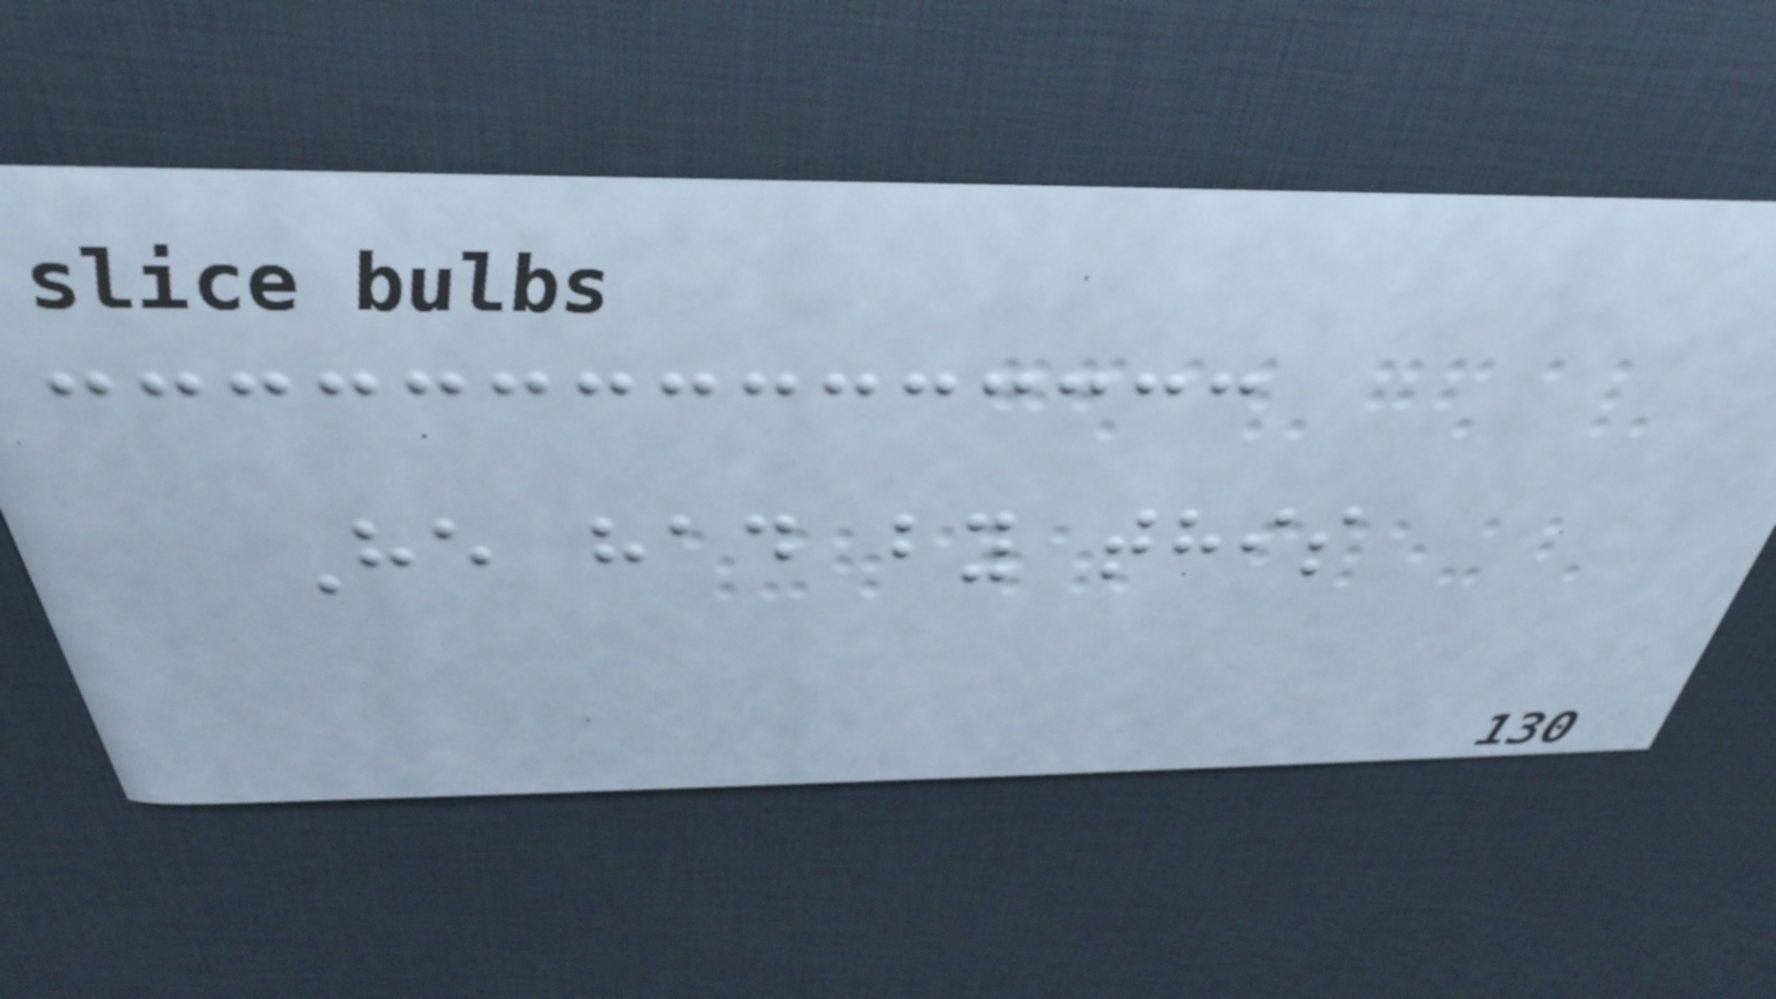He had by this
